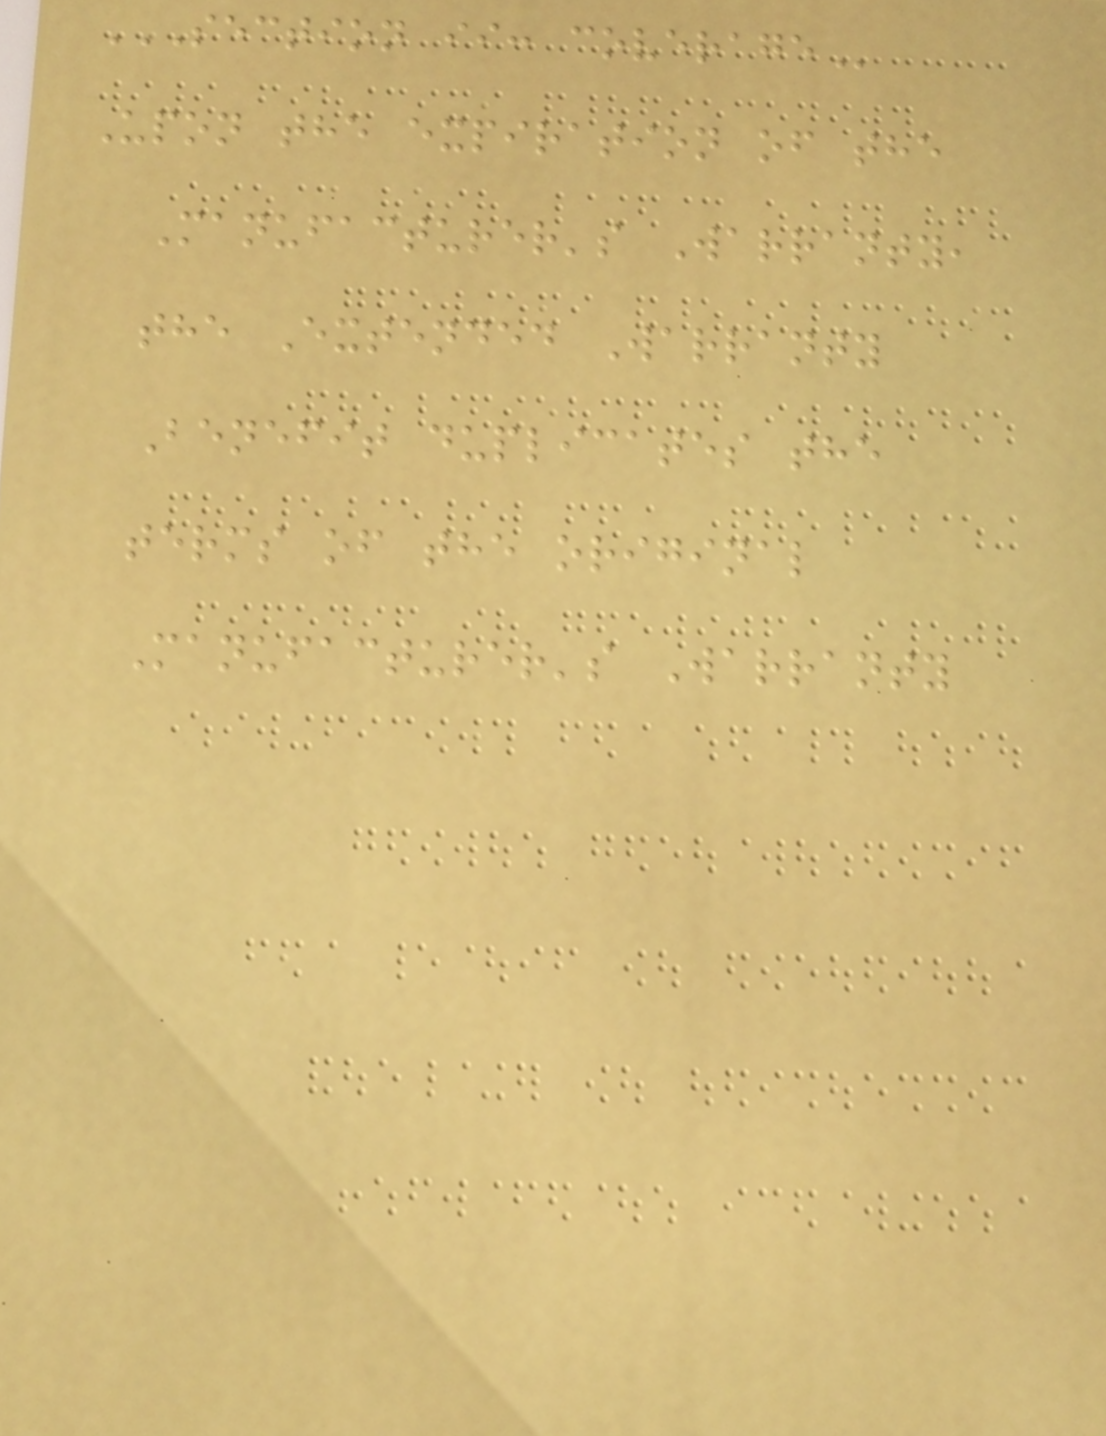SECTION II: COVERAGE
Upon the expiration of the
Manufacturer's Warranty,
the Extended Warranty
Benefit duplicates the
terms of the original
Manufacturer's Warranty
